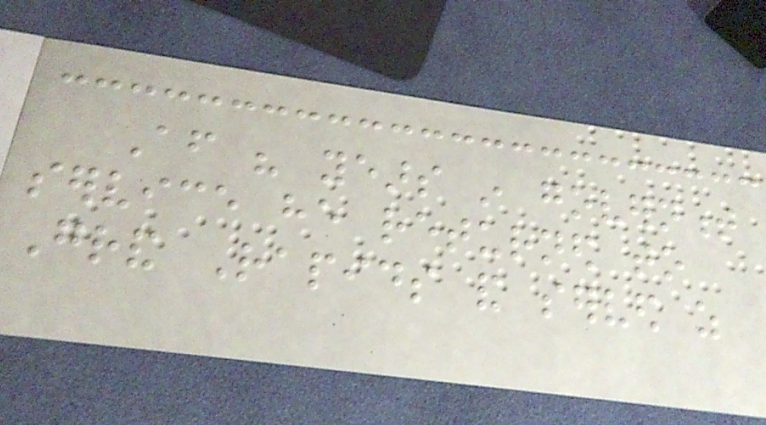After his years in government
service he returned to
Grand Rapids and served as
